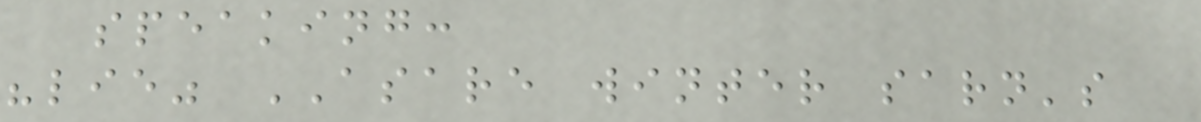speaking:
"lie" ASARE winter sarn's
